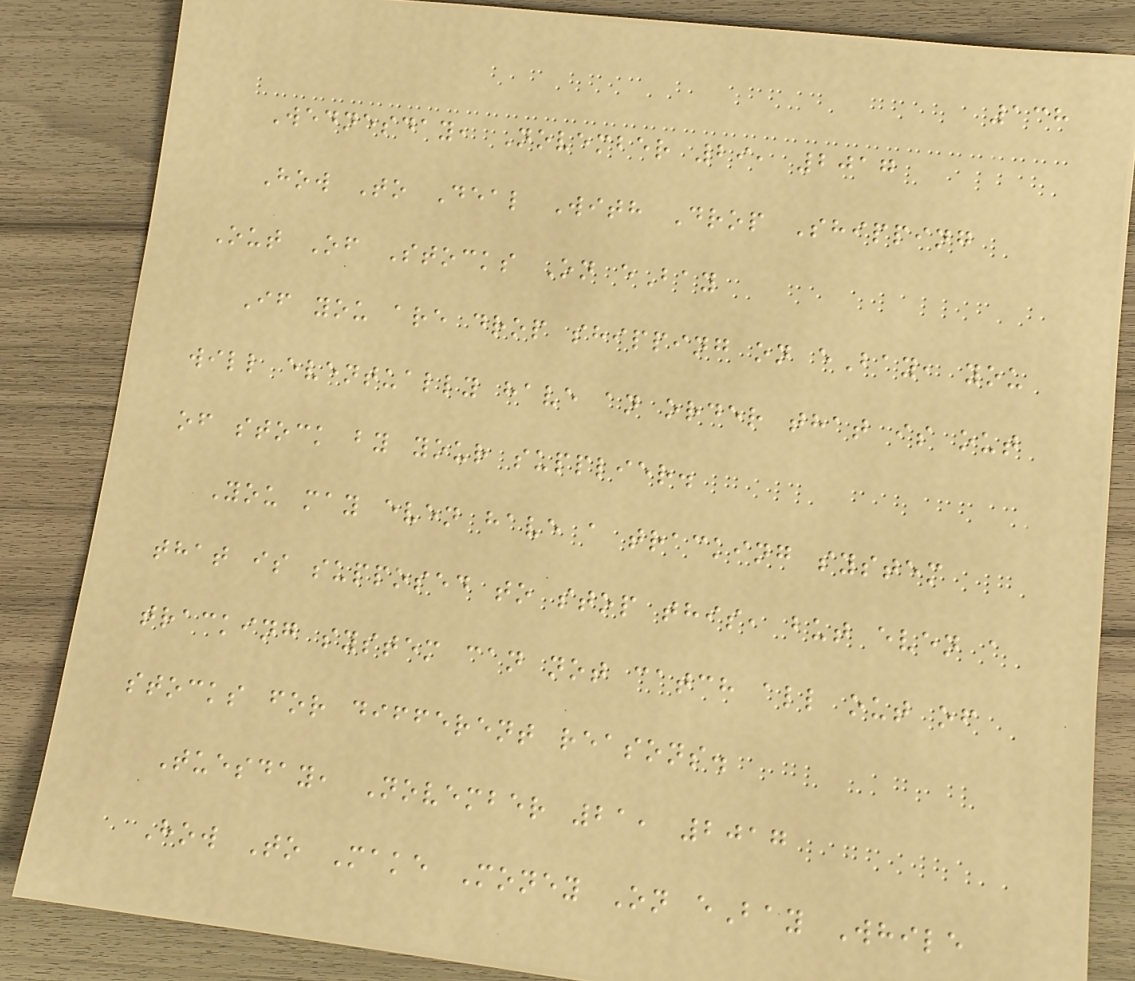138
Wednesday, November 29, 2017
How To Deal With Drop Shipping
Out Of Stocks On eBay
If you are drop shipping on eBay, you
will eventually have an order that is out
of stock by your supplier.
You may even have a tracking system
that is supposed to stop this, but even a
tracking system can not catch all out of
stocks for different reasons.
Tuesday, November 21, 2017
How To Make Money On eBay While
